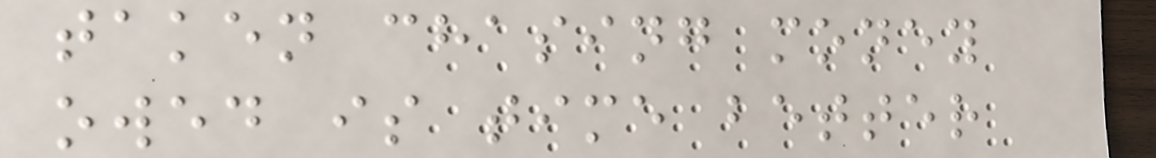taken chasing money
owed is time better
